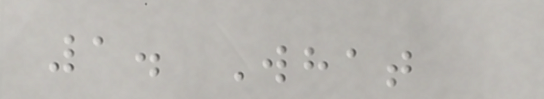1. What
